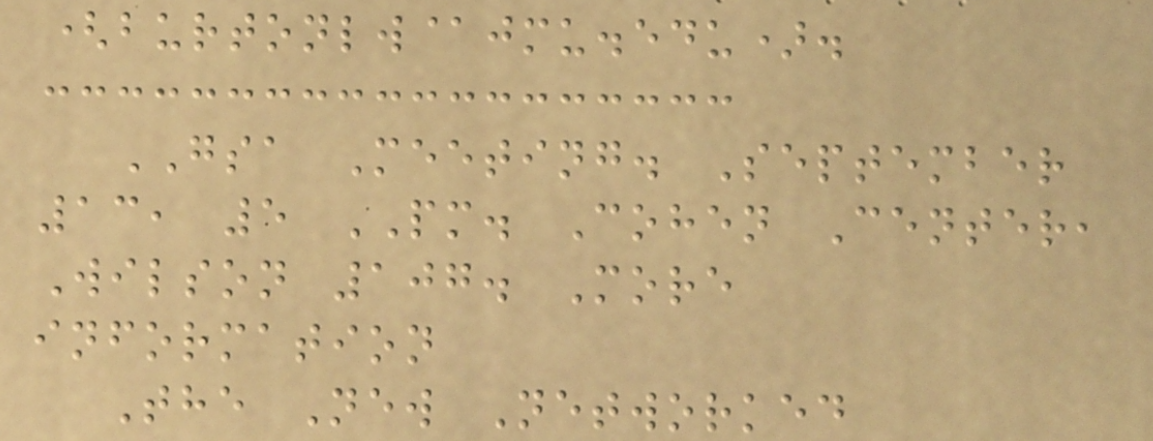(burtonlw@jmu.edu).
GSA Meeting. September
13, 5 PM. Cohen Center,
Wilson 107. More
information
The New Networked
